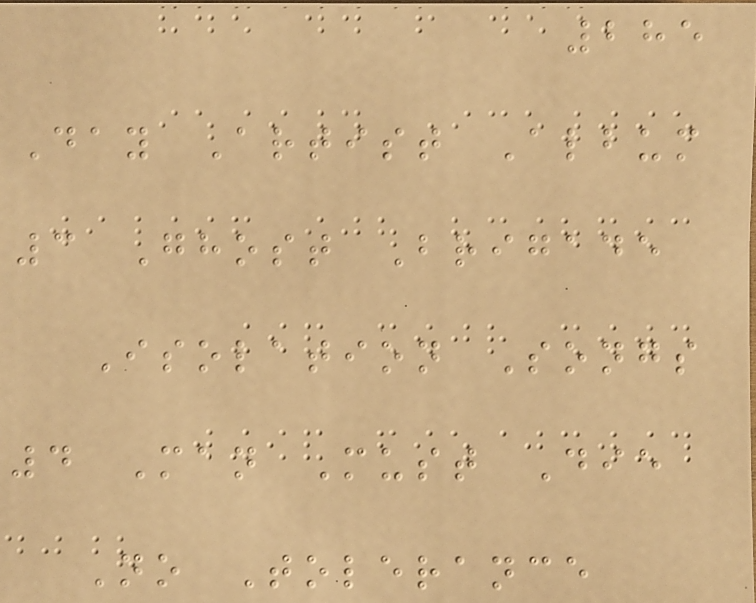285
Day Artist Album
3 Ghost Brigade
Isolation Songs
4 Man Must Die
No Tolerance
